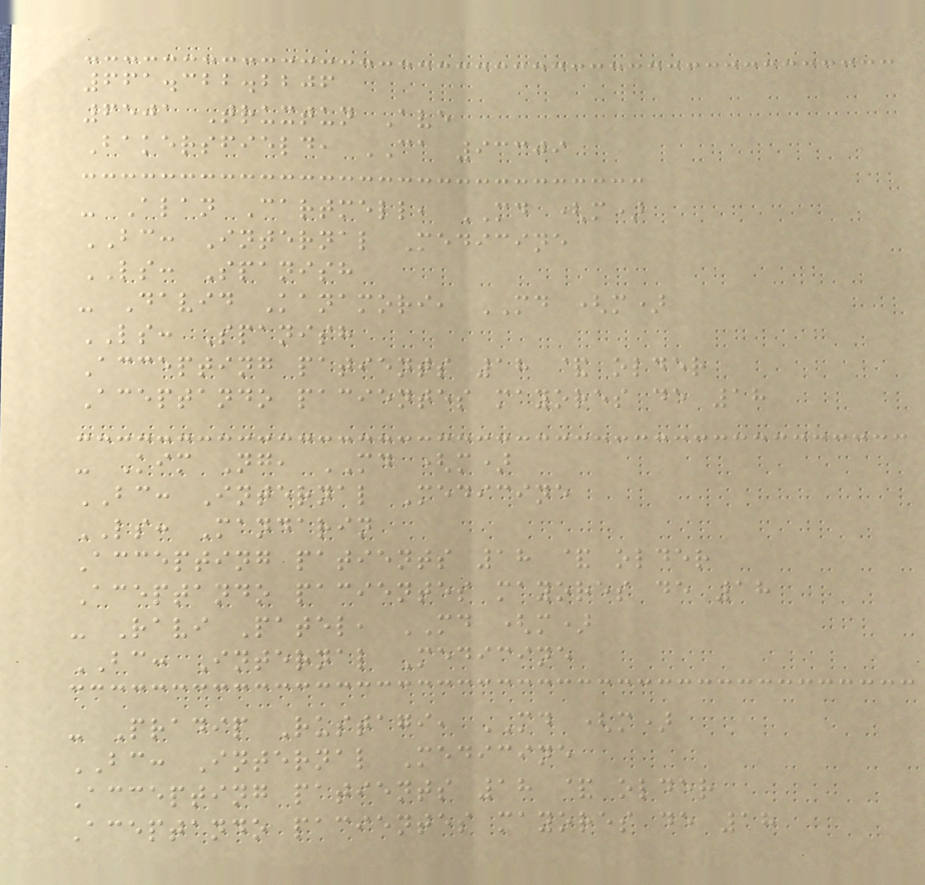661.322.2206
6501 Truxtun Ave
Bakersfield, CA 93309
- Alan Cartmell, MD (m)
BC: Internal Medicine
LS: Spanish
- David Kanamori, MD (m)
LS: Spanish
Accepting patients 18 & older
Aceptando pacientes mayores de 18
- Kim Ng, MD (m)
BC: Internal Medicine
LS: Mandarin
Accepting patients 18 & older
Aceptando pacientes mayores de 18
- Ravi Patel, MD (m)
BC: Internal Medicine
- Pradip Rustagi, MD (m)
BC: Internal Medicine
Accepting patients 18 & older
Aceptando pacientes mayores de 18
